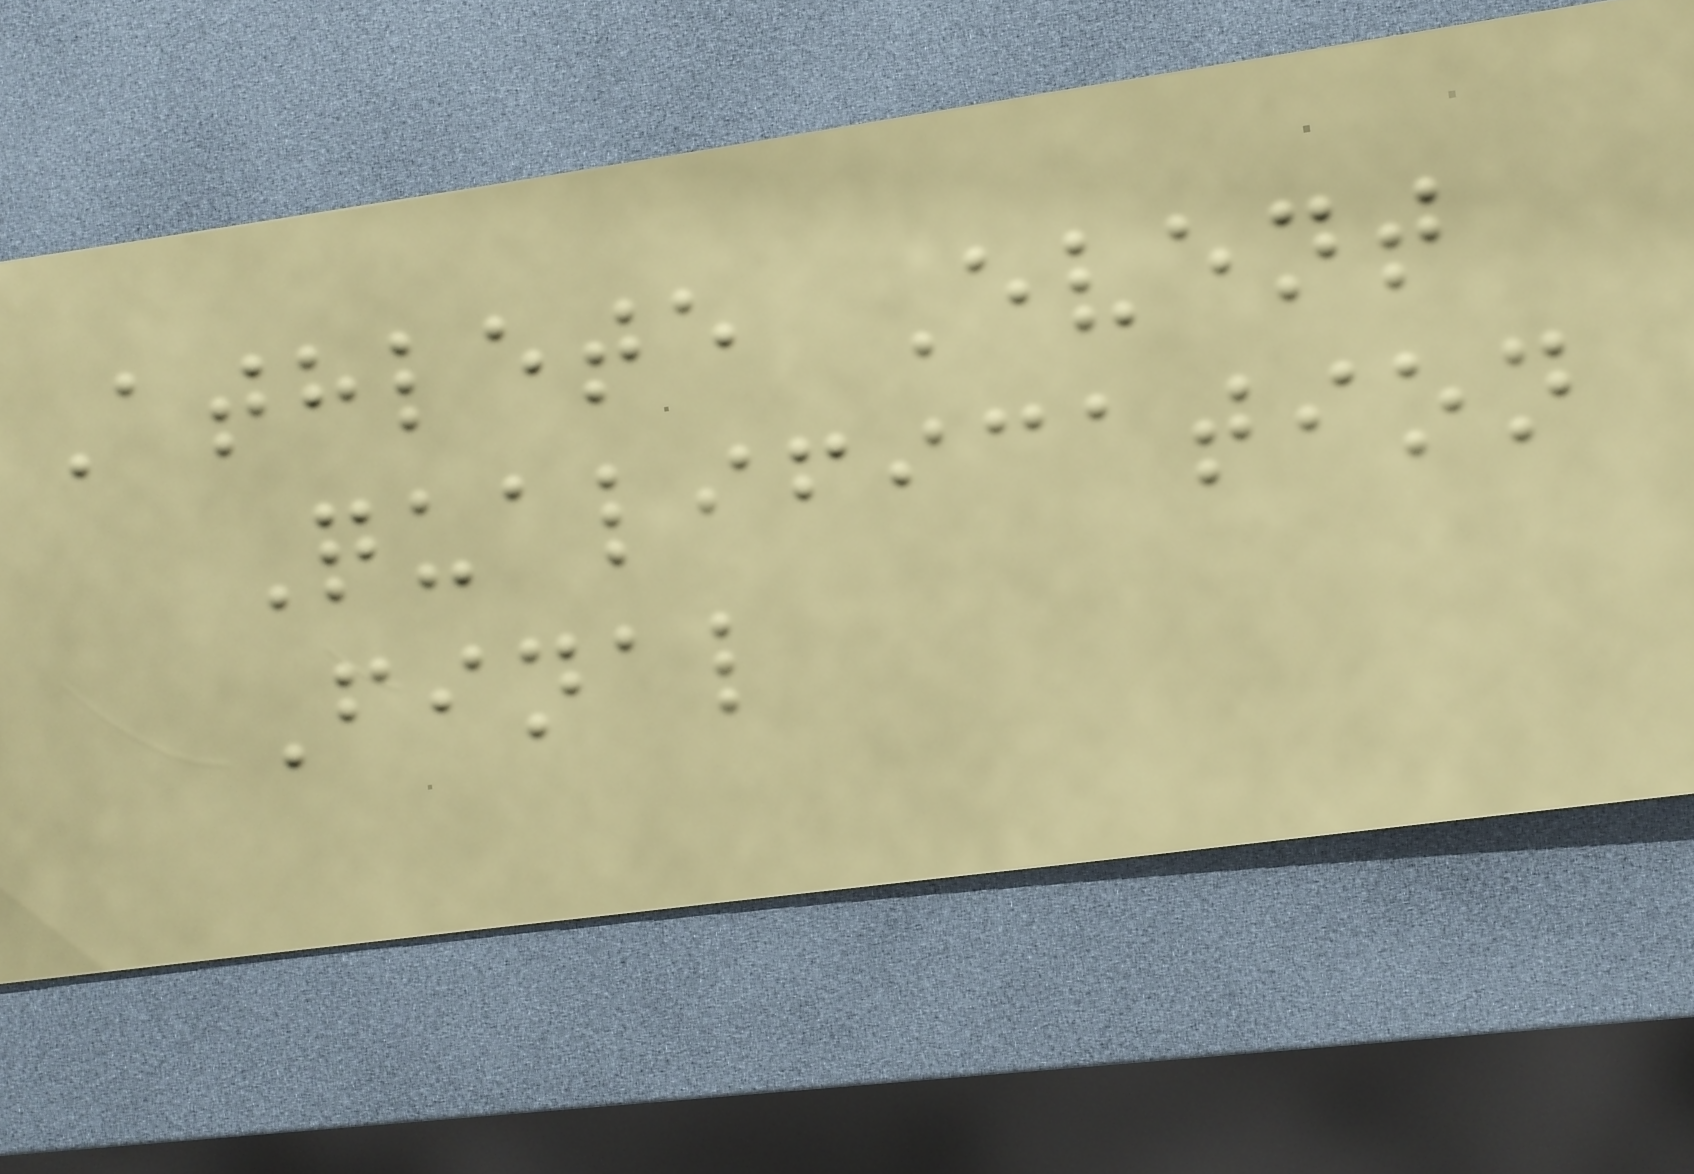Athlete Event
Qualification
Final
